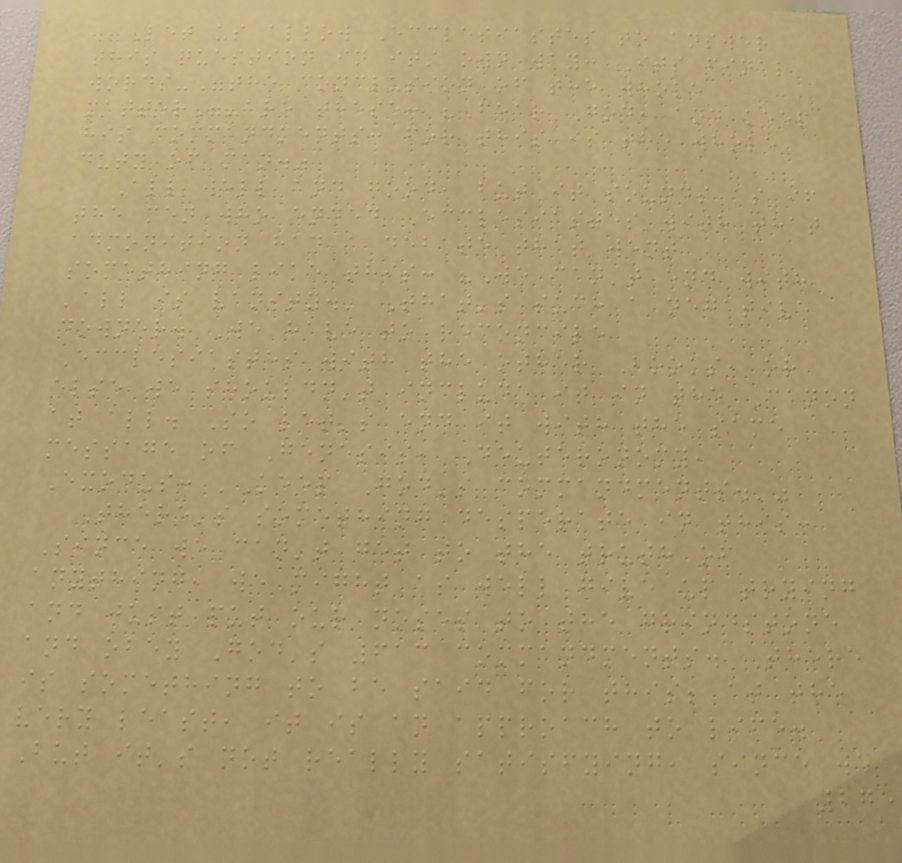Let us allow Ecclesiastes to answer
this question in its own way: Its final
words-"the conclusion of the whole
matter"-are these: "Fear God, and keep
his commandments: for this is the whole
duty of man."
All well and good, but it sounds as if
the men who ended Ecclesiastes with that
admonition had a debate that went
something like this: "We can't end with
'all is vanity.' That's such a negative
downer. We have to reconcile
Ecclesiastes with the other Books, or
else we shouldn't include it in the Canon
at all. So let's end it with the same
message of Genesis, Deuteronomy,
Exodus: 'Keep God's commandments.'"
There's something desperate in this:
Since we can't get to the truth of
anything, we might as well give up trying
and just put our noses to the grindstone
and obey God's 613 commandments. There
is something to be said for this; at the
very least, it is an approach to life.
But it's not really satisfying, since we
275
